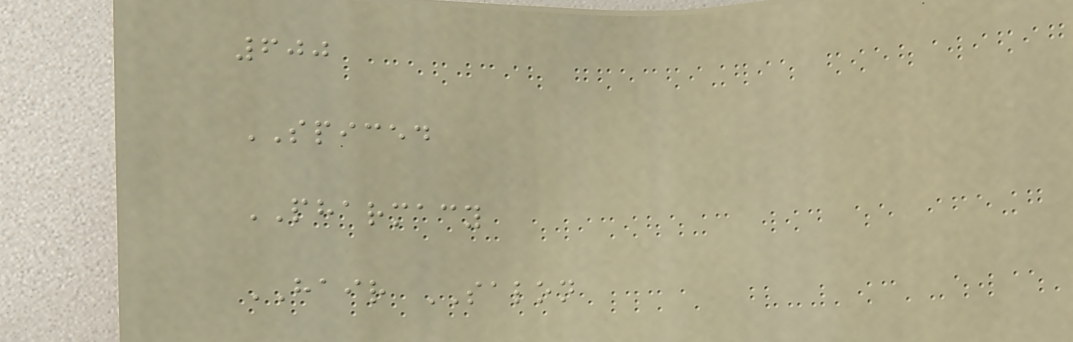600
SPICED
PHARMACY
HAIR SALON
